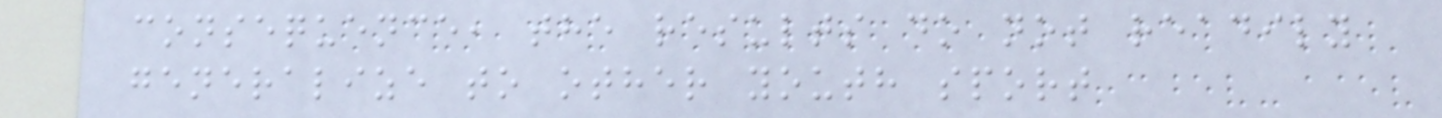consequence, the results do not readily
generalize to other youth sport
